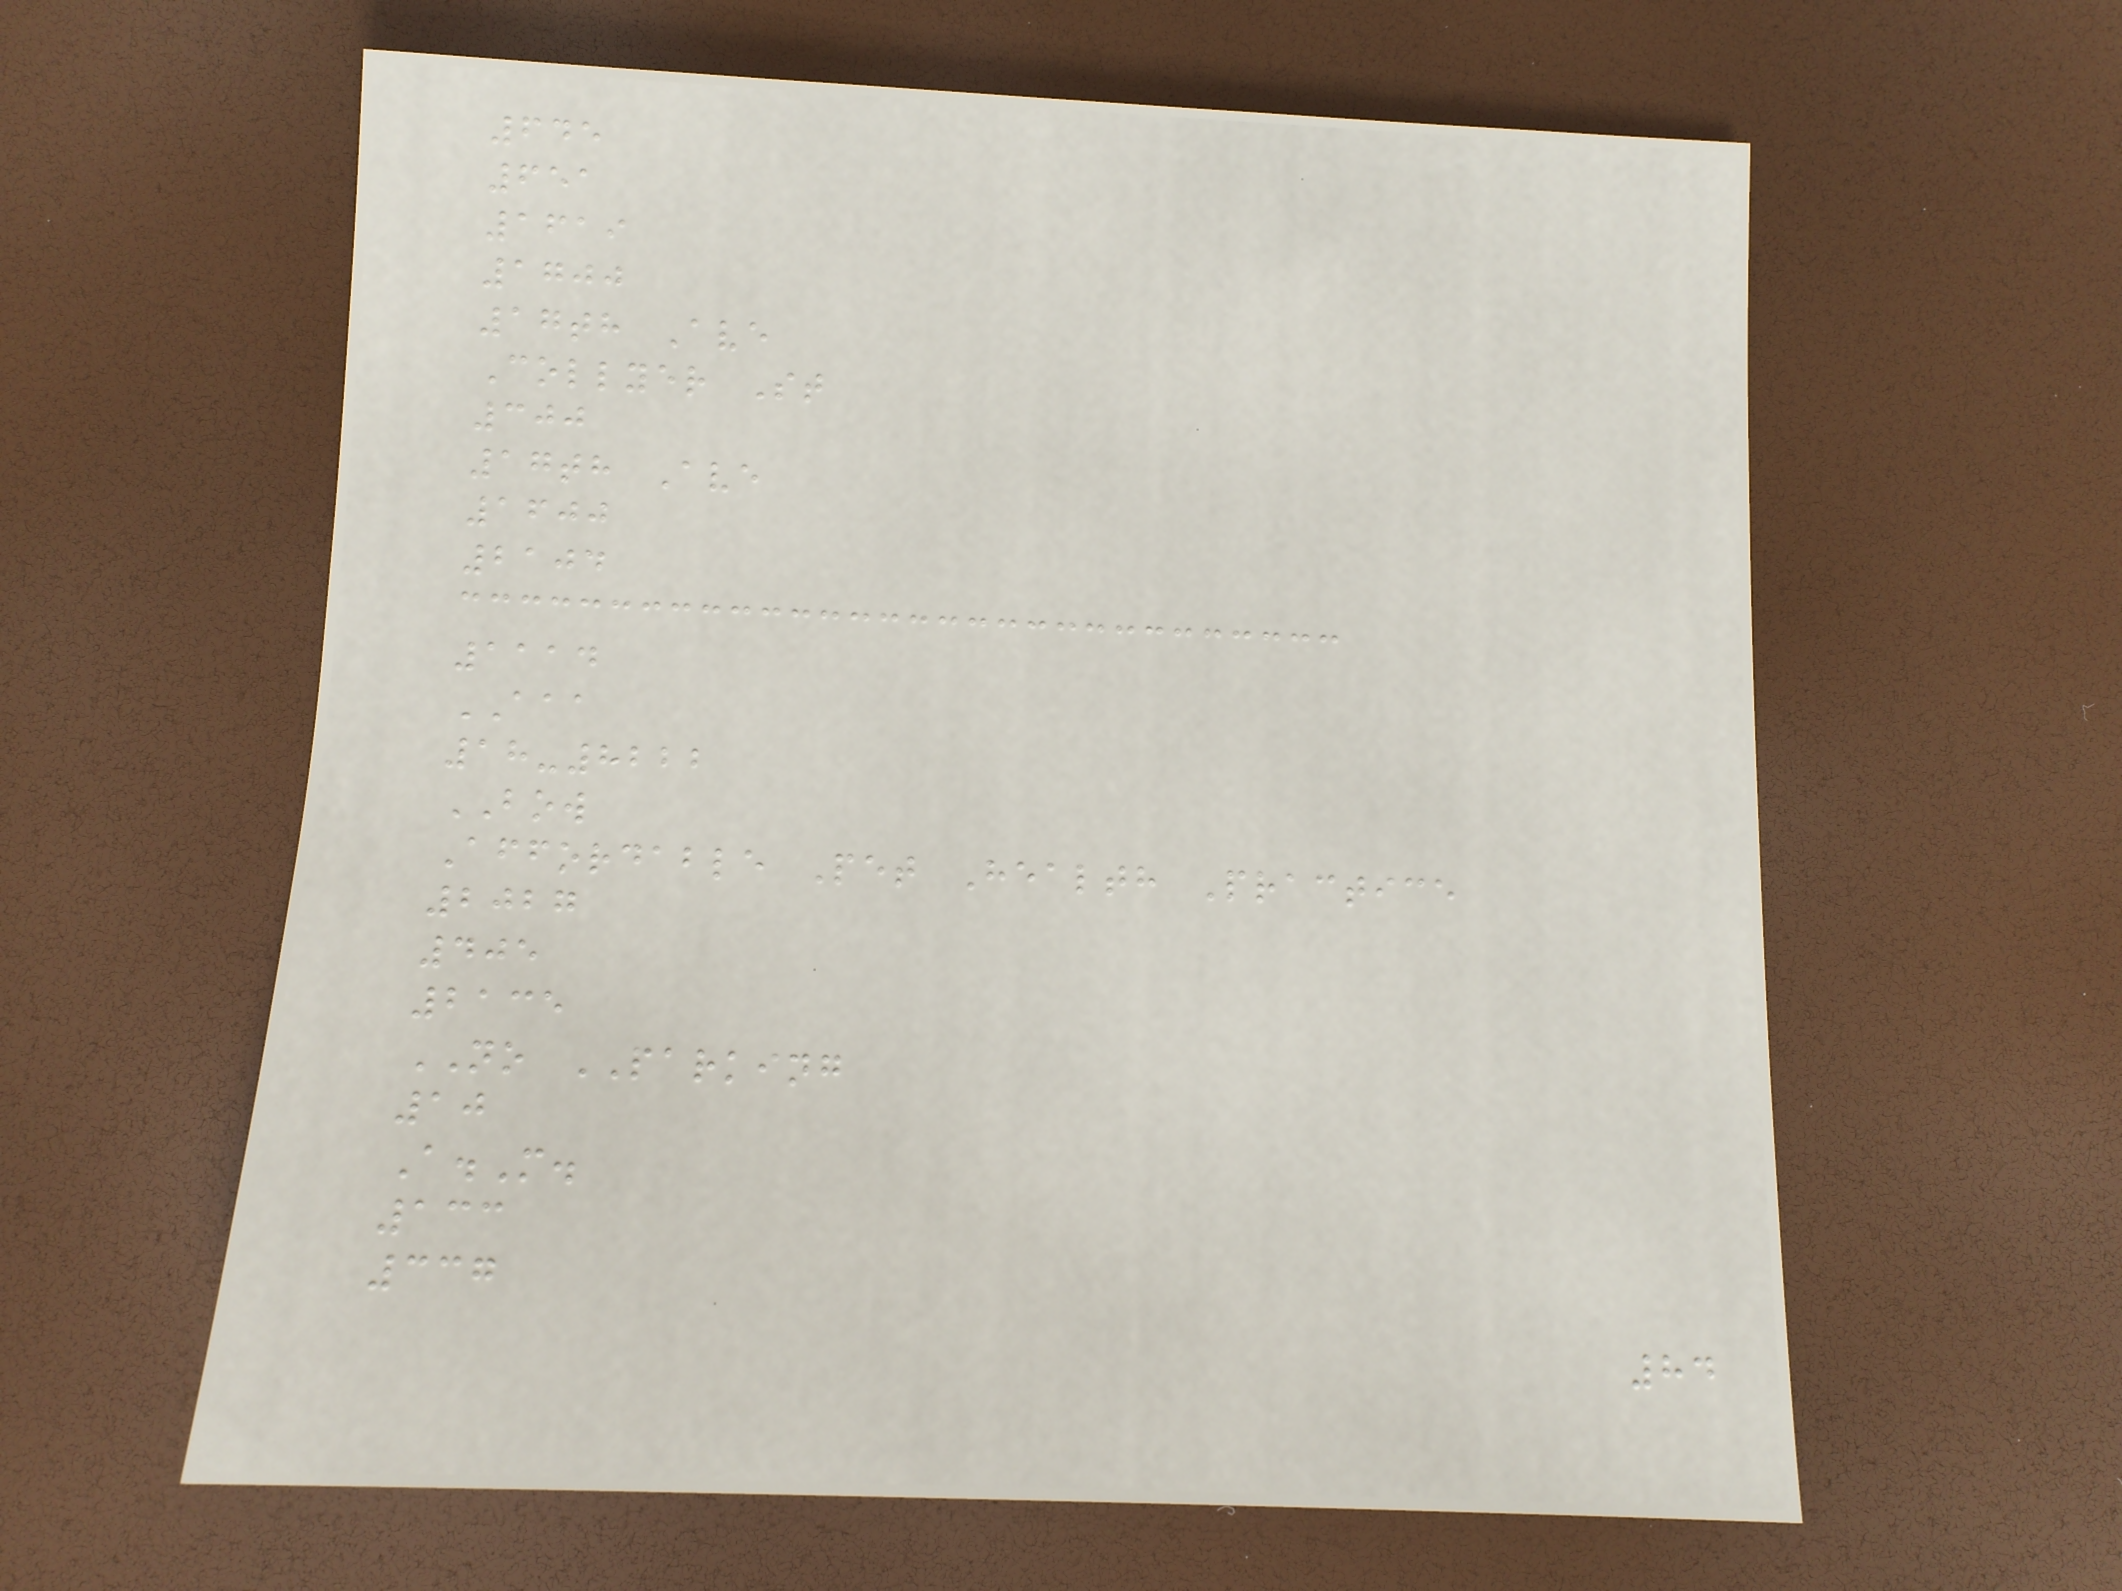645
651
1619
1700
17th Ave
Collyer St
300
17th Ave
1600
2104
1114
AAA
18-8222
BOW
Affordable Pet Health Practice
2027
405
2135
NO PARKING
10
A.M.
133
337
84
